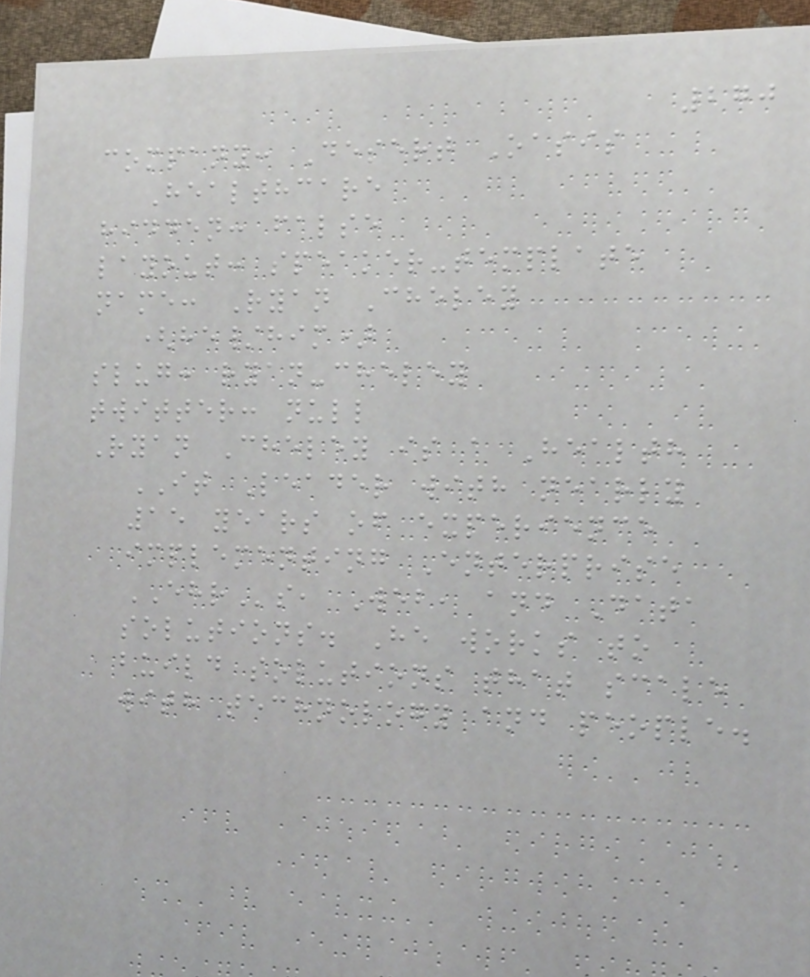270
company: Desert Oasis
Healthcare
hidden: false
layout: speaker-template
name: Ryan Cheley
(he/him)
slug: ryan-cheley
twitter: null
Ryan Cheley is a Health
IT Leader with nearly
15 years of experience
implementing Enterprise
EHRs, Web, and Data
solutions. He works to
build solutions that scale
with technology and people.
